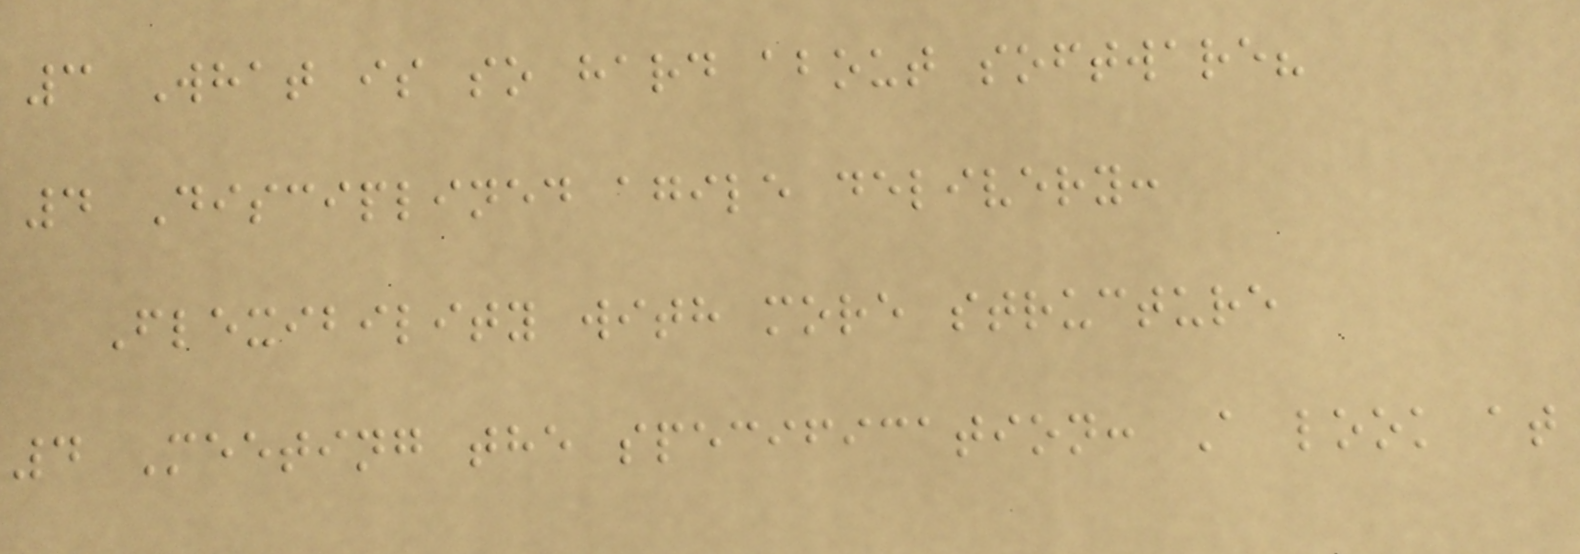3 What is so hard about software?
4 Disciplined agile delivery:
Flexibility with more structure
4 Meeting the specification: A look at
